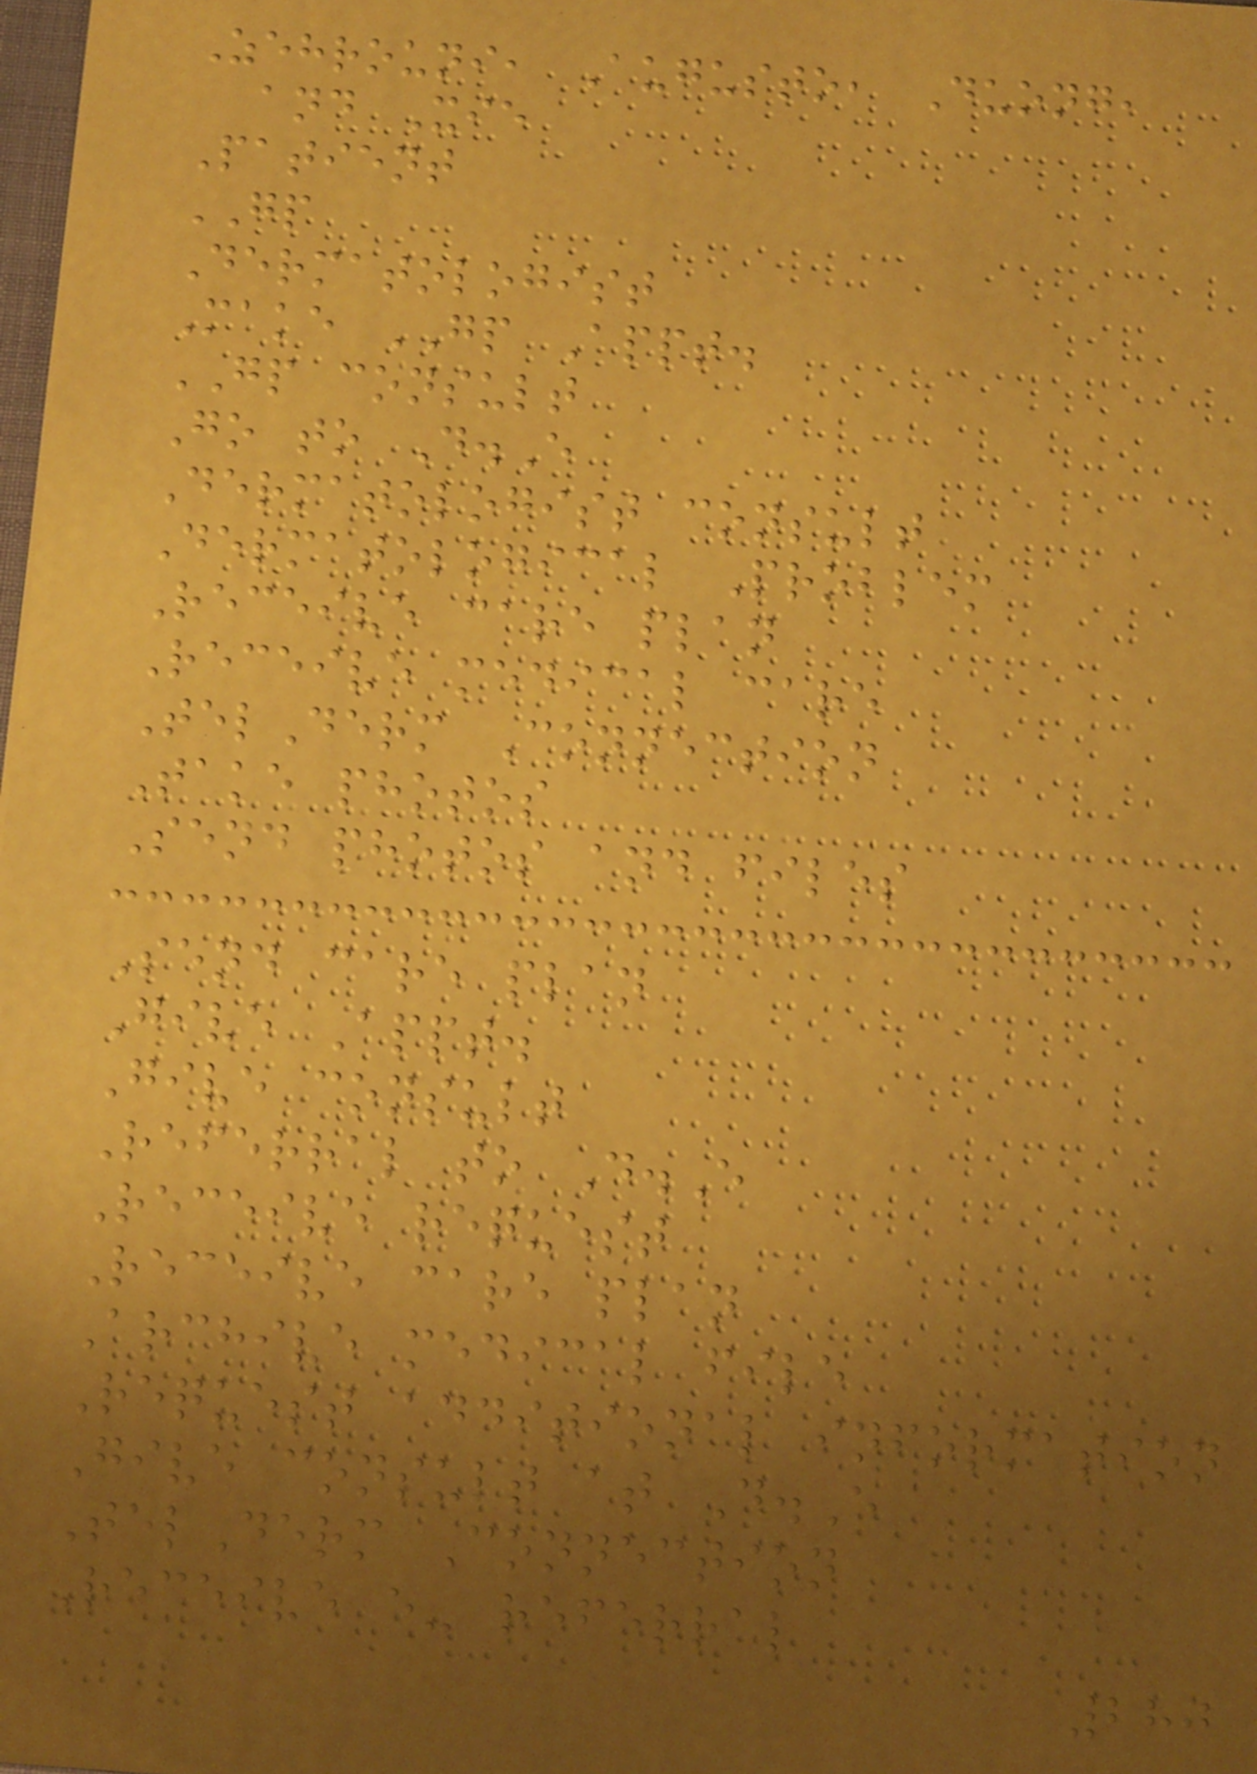Zehrouni, Augusto, Duong,
and Xie
Patient
GP
Dermatologist
Make GP Appt.
GP consult
Go to D.E
Dermatologist consult
Dermatological Problem
Receive care plan
Receive medical care
TelDerm Connection
Take photos
Send photos and files
Send care plan
Give Appt.
Give consult
Referral to D.E
Receive request
Receive care plan
Archive medical file
Request additional information
Give consult at D.E
TelDerm Connection
Receive e- referral
280
